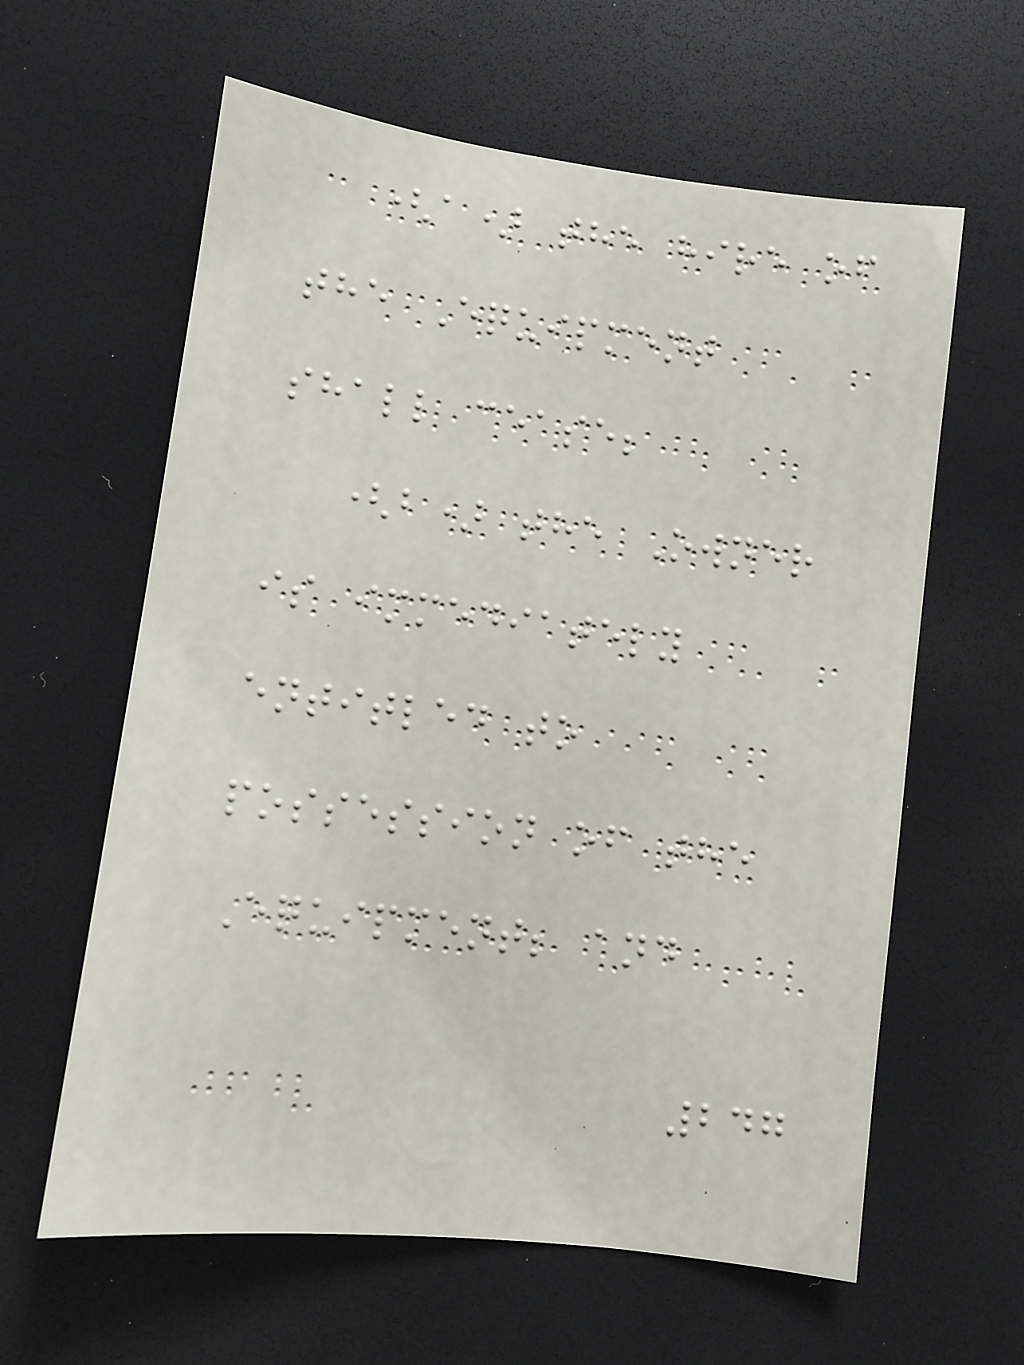(a) the hire of
the Equipment
shall cease;
(b) the Owner
is immediately
entitled to
possession of the
Equipment; and
247
